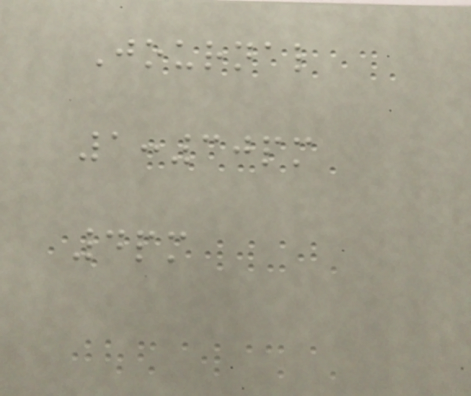Journal
1:30pm
4pm
